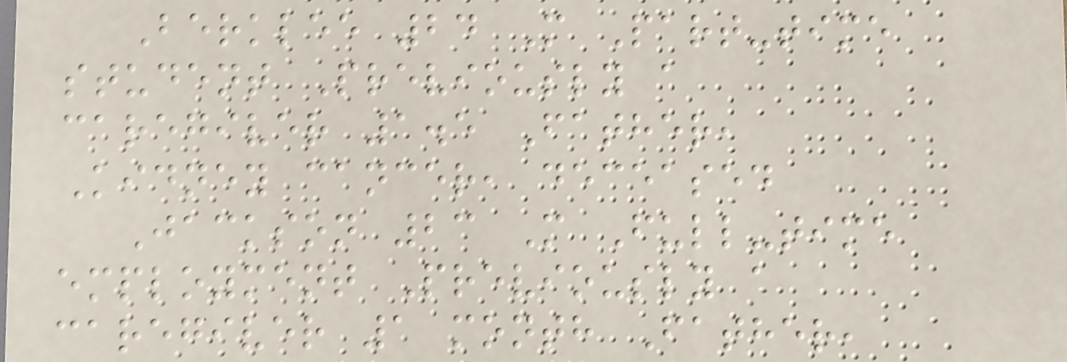Berklee 24 M Part-time
student Previously a
caregiver 1.5 Father,
Kidney cancer, deceased
Jackson 23 M Full-time
employment Previously a
caregiver 1 month Father,
